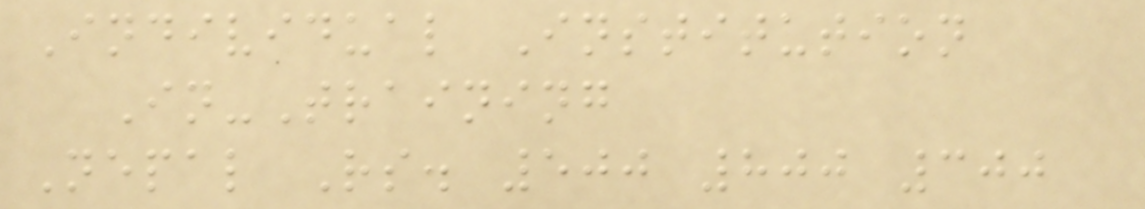Individual Institution
In-Training
Nepal Rs. 500 800 300
